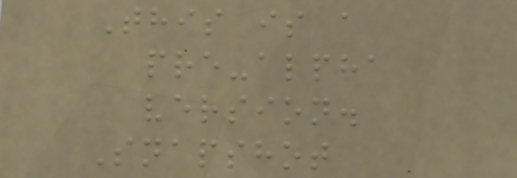This is a
pre-alpha
version.
Snapshot
